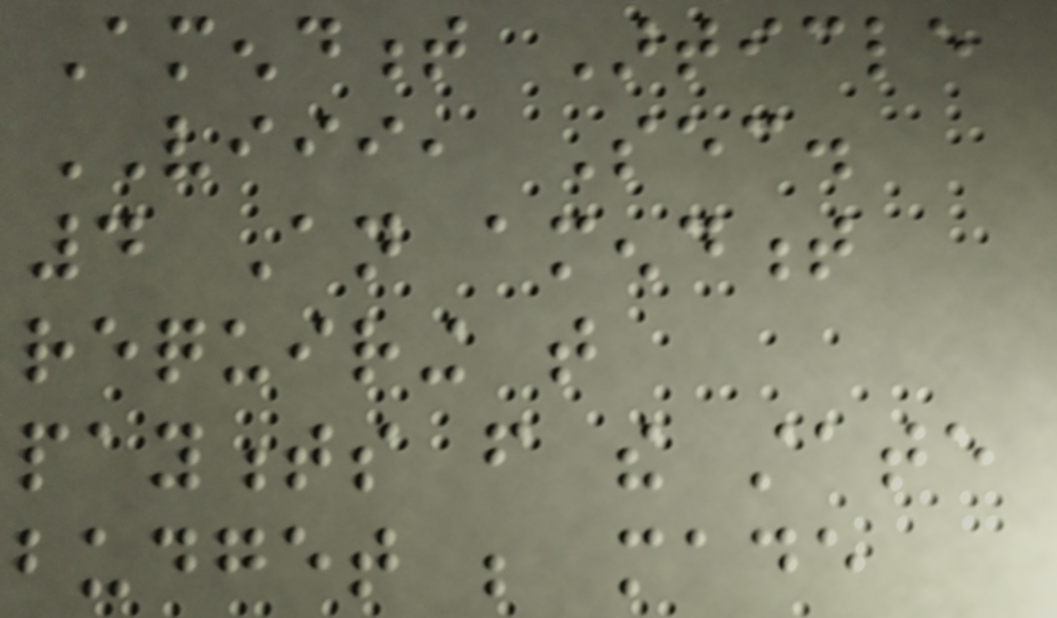Amendment Article
VIII, Sec.
4 An amendment
requiring that
payments from the state
budget be made
